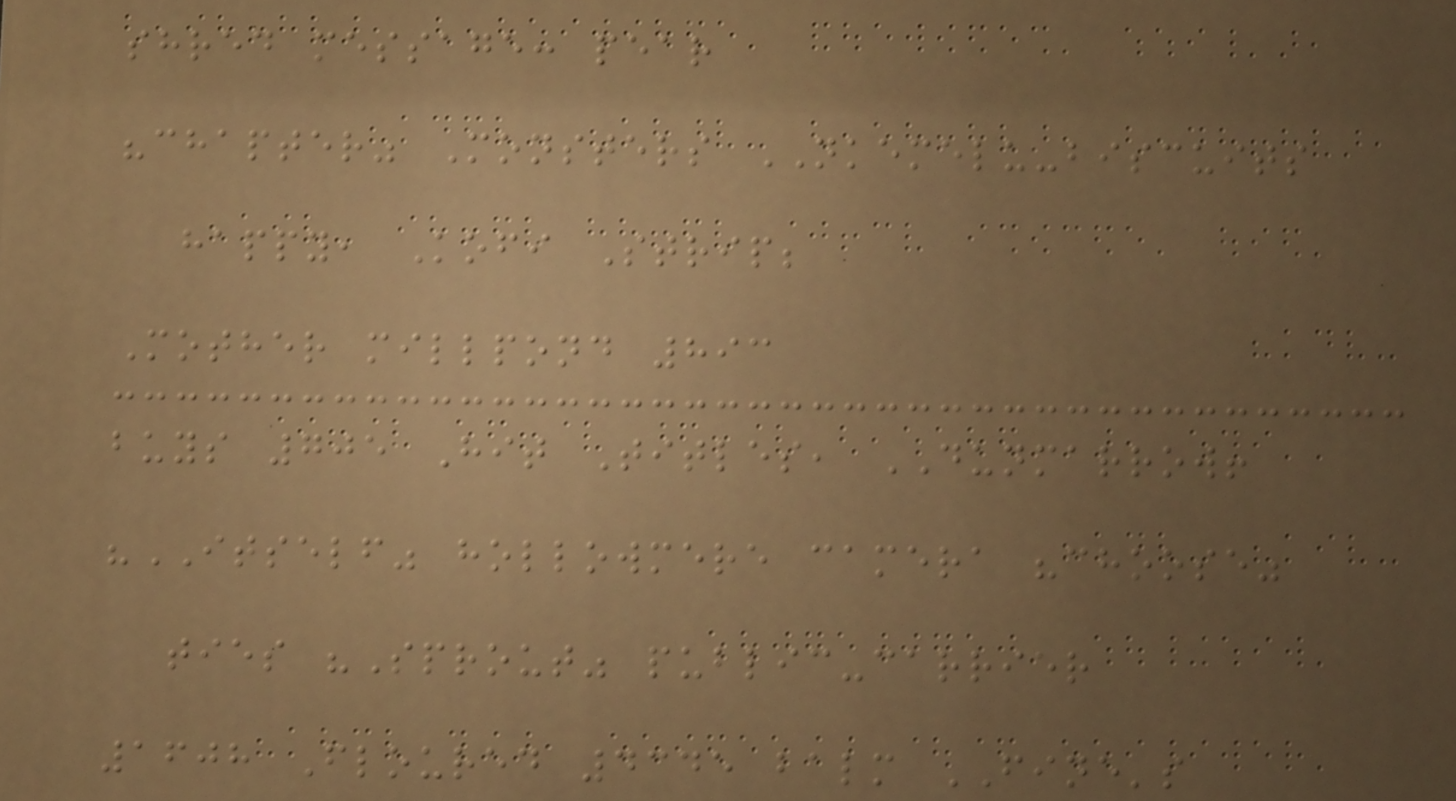shred message: pear
"chapter" Monsters NKEMELU-biscuits
happy, Kofi Strip;
Mother millpond 893
buys 705 Hit Titles, DUNMARROW!
"ITSELF" hollowmere camera "choose"
ties "Sprout" public-carrier
1608 Floured 4345 balm FINE's
